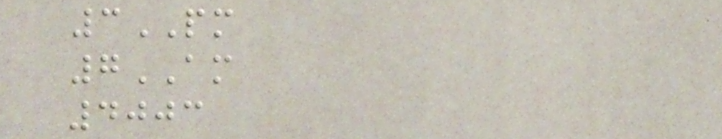3PM
7AM
4003
